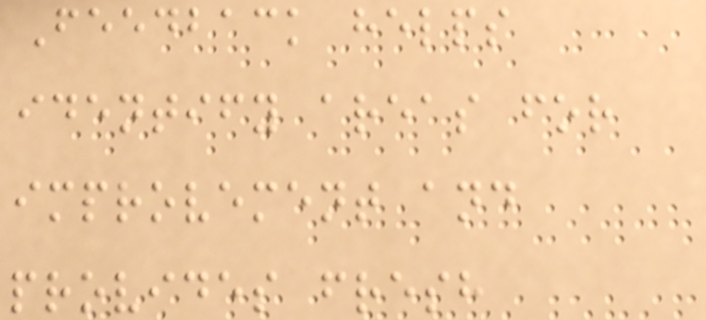Feedback helps
identify areas for
improvement and
provides fresh
